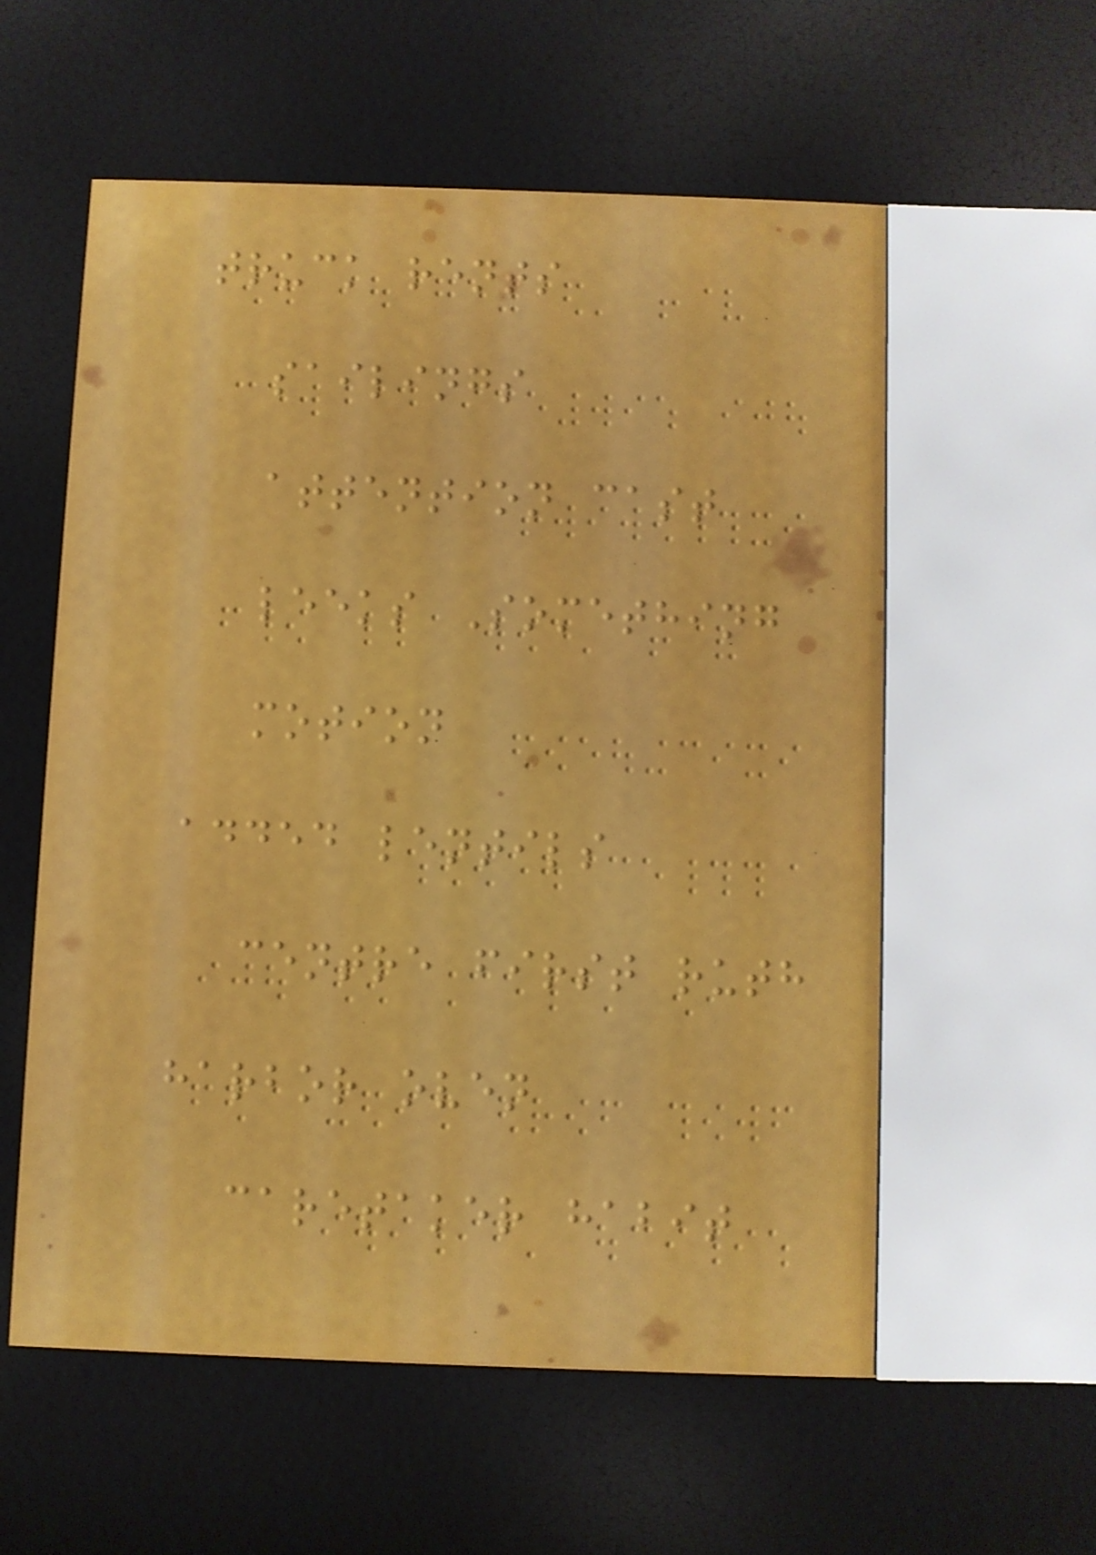truck rents
sailings
attention cast
leeks Something
motion
added lentils
centre first ruth
harbor oven
caretaker habit
